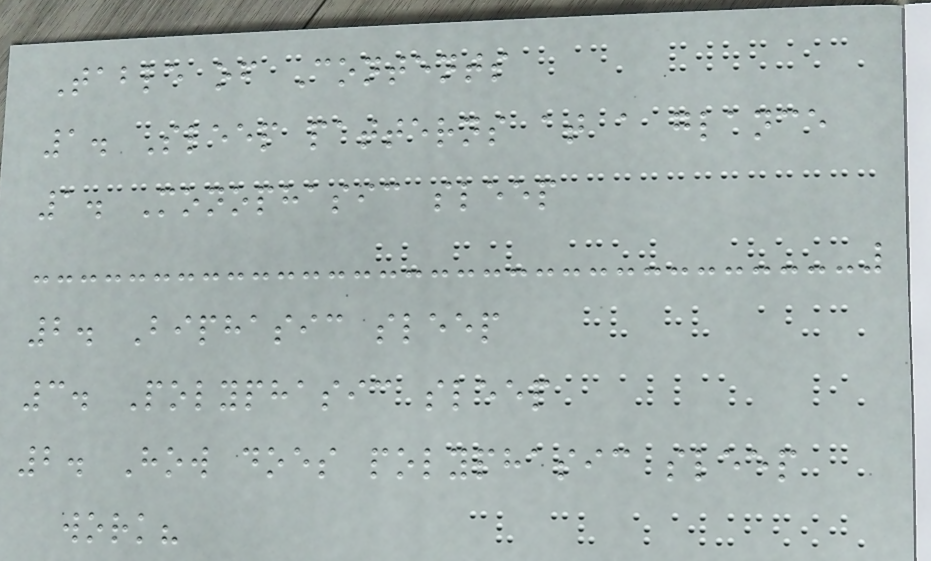Table of Contents
1. Sleep patterns at a glance
1. Monophasic sleep
2. Biphasic sleep
3. Polyphasic sleep
2. How does polyphasic sleep
work?
